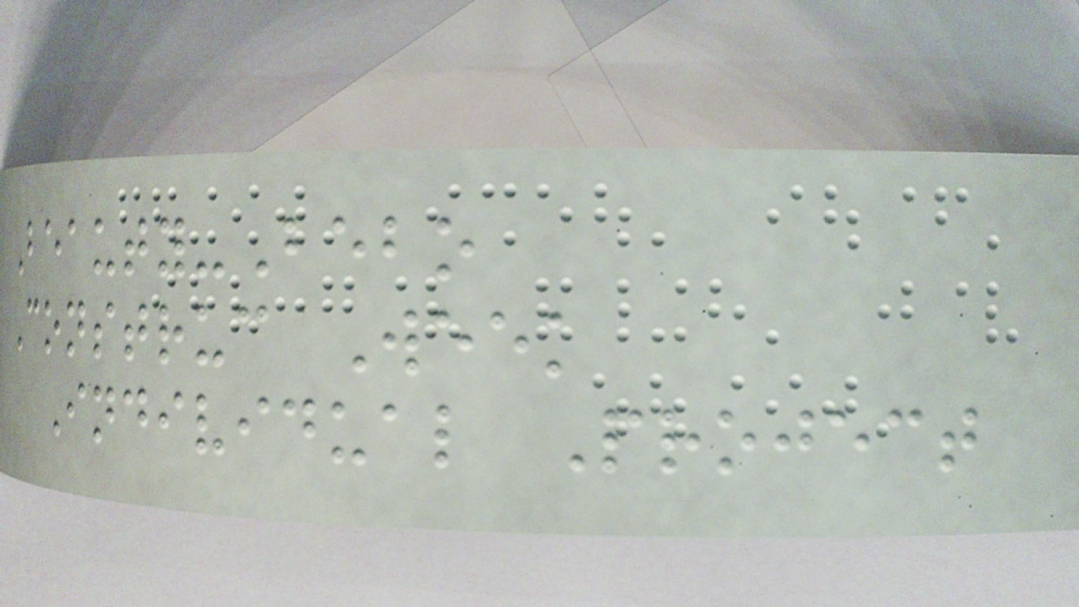Beauty-Bebo
Construc Week
Individual Project
